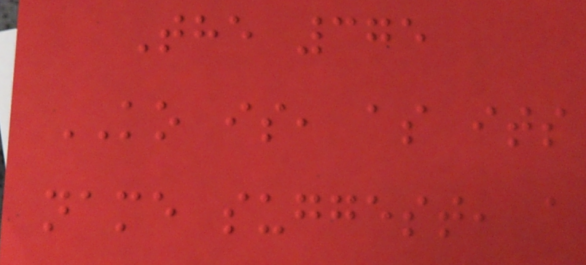The 375
KO is, as its
name suggest, a
